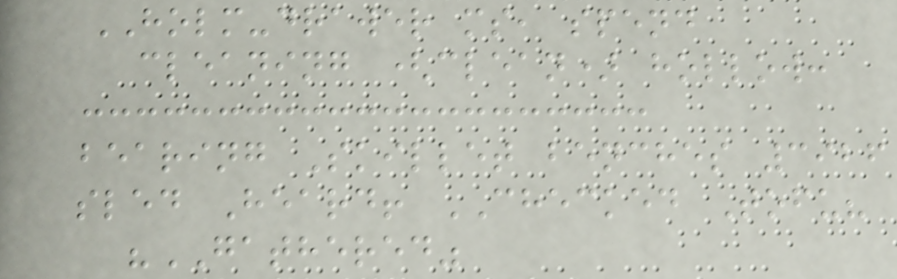HOLM-drawer ms, spend
cleaning (clean) hollow:
bearing Skillet benches 3926
sled Heard! CHECKED Tofu?
"GATHERED"
